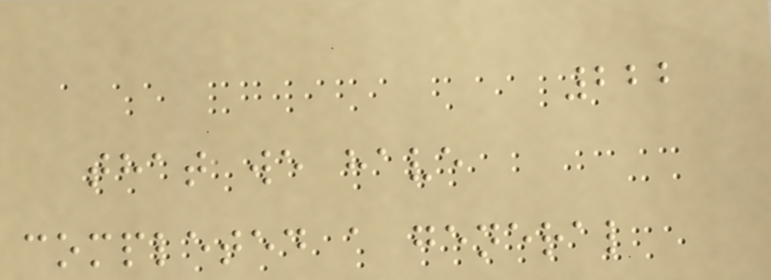222
that we have
completed a general
